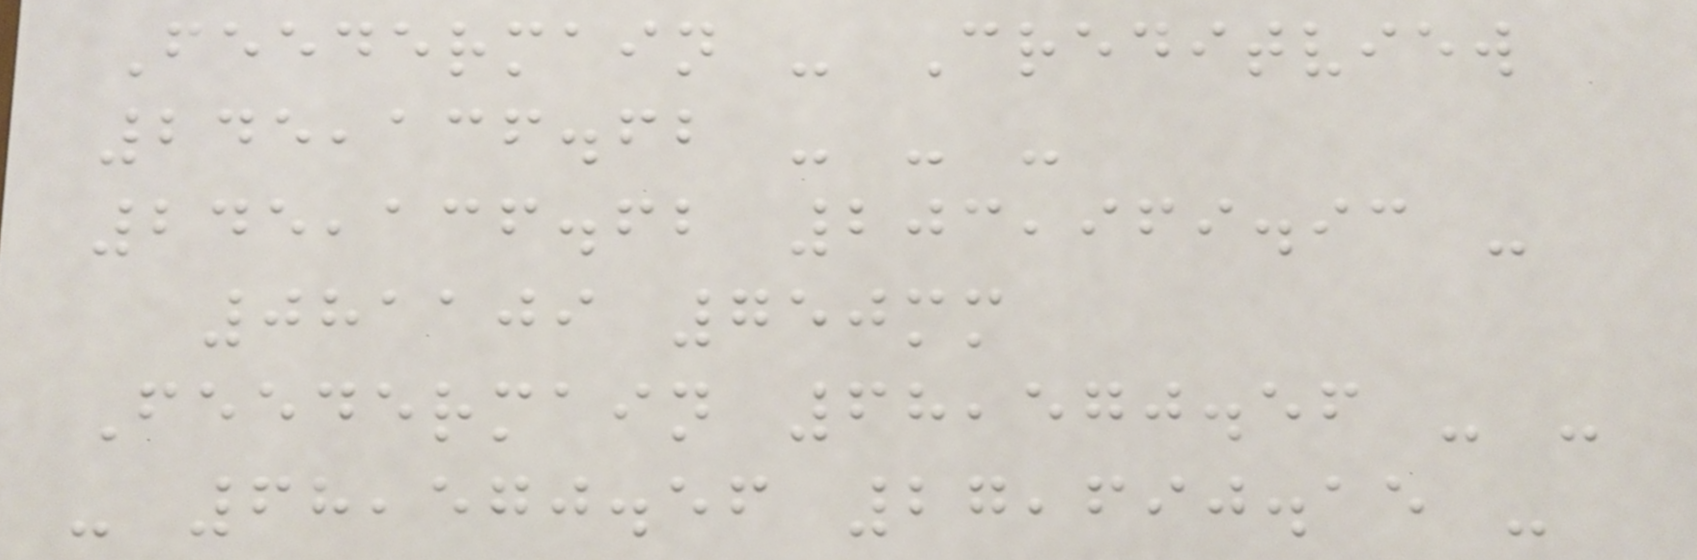Feedermain - Creditview
245,136.62 - - -
245,136.62 203,969.93 -
081109 750mm
Feedermain 68,570.56 - -
- 68,570.56 27,690.15 -
